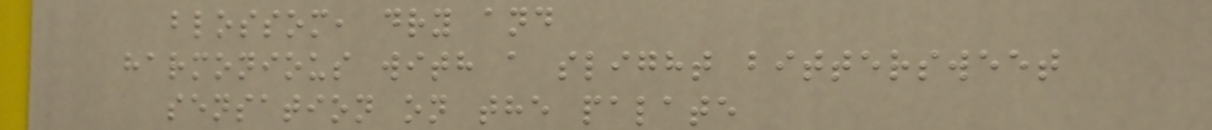blossom, dry and
harmonious with a slight bittersweet
sensation on the palate
